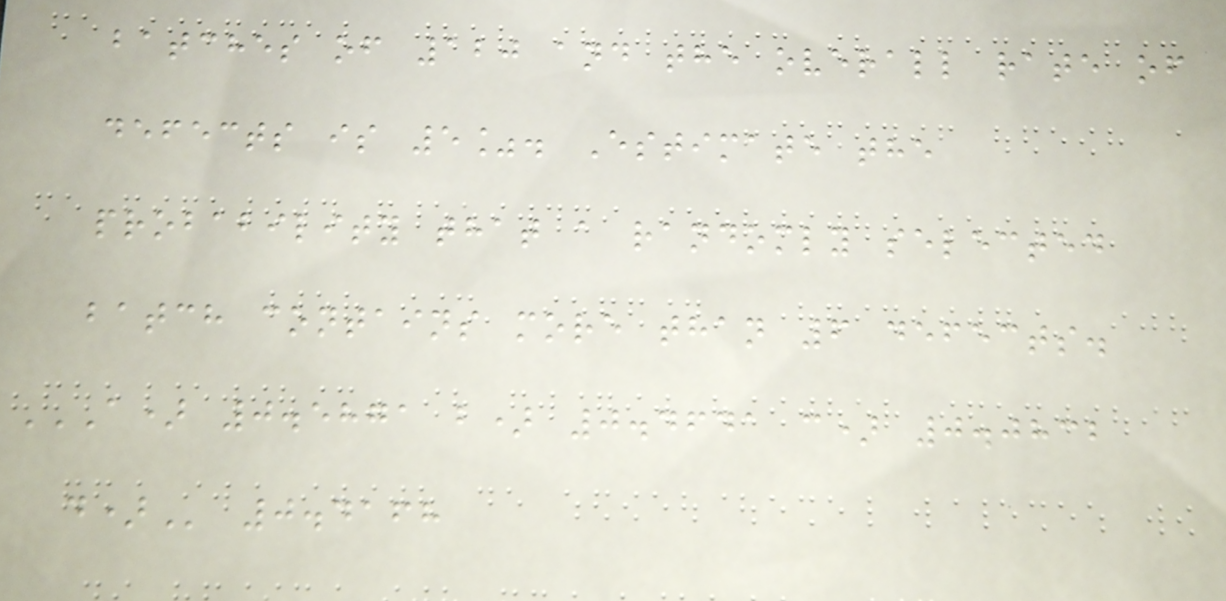batches of 120 and the overall rate of
defects is 5%. Estimate the
probability that a randomly selected
batch contains more than 6 defects.
A) 0.5871 B) 0.4641 C) 0.0832
D) 0.4168
